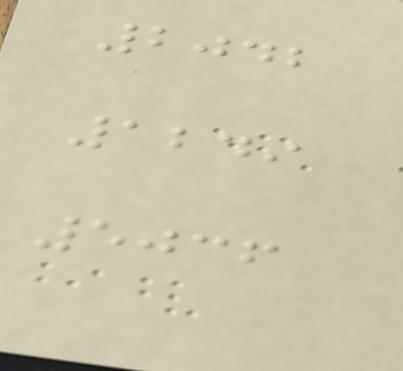2042
1249
5036
